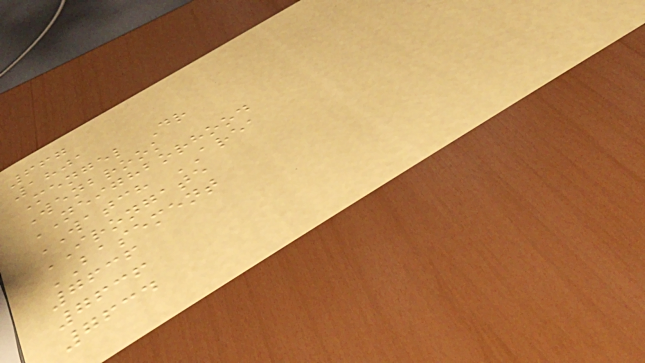667
1801
Mengel Dr
Wenbrook
NEIGHBORHOOD
WATCH AREA
IRONGATE
BASEMENT
7636
7636
7634
